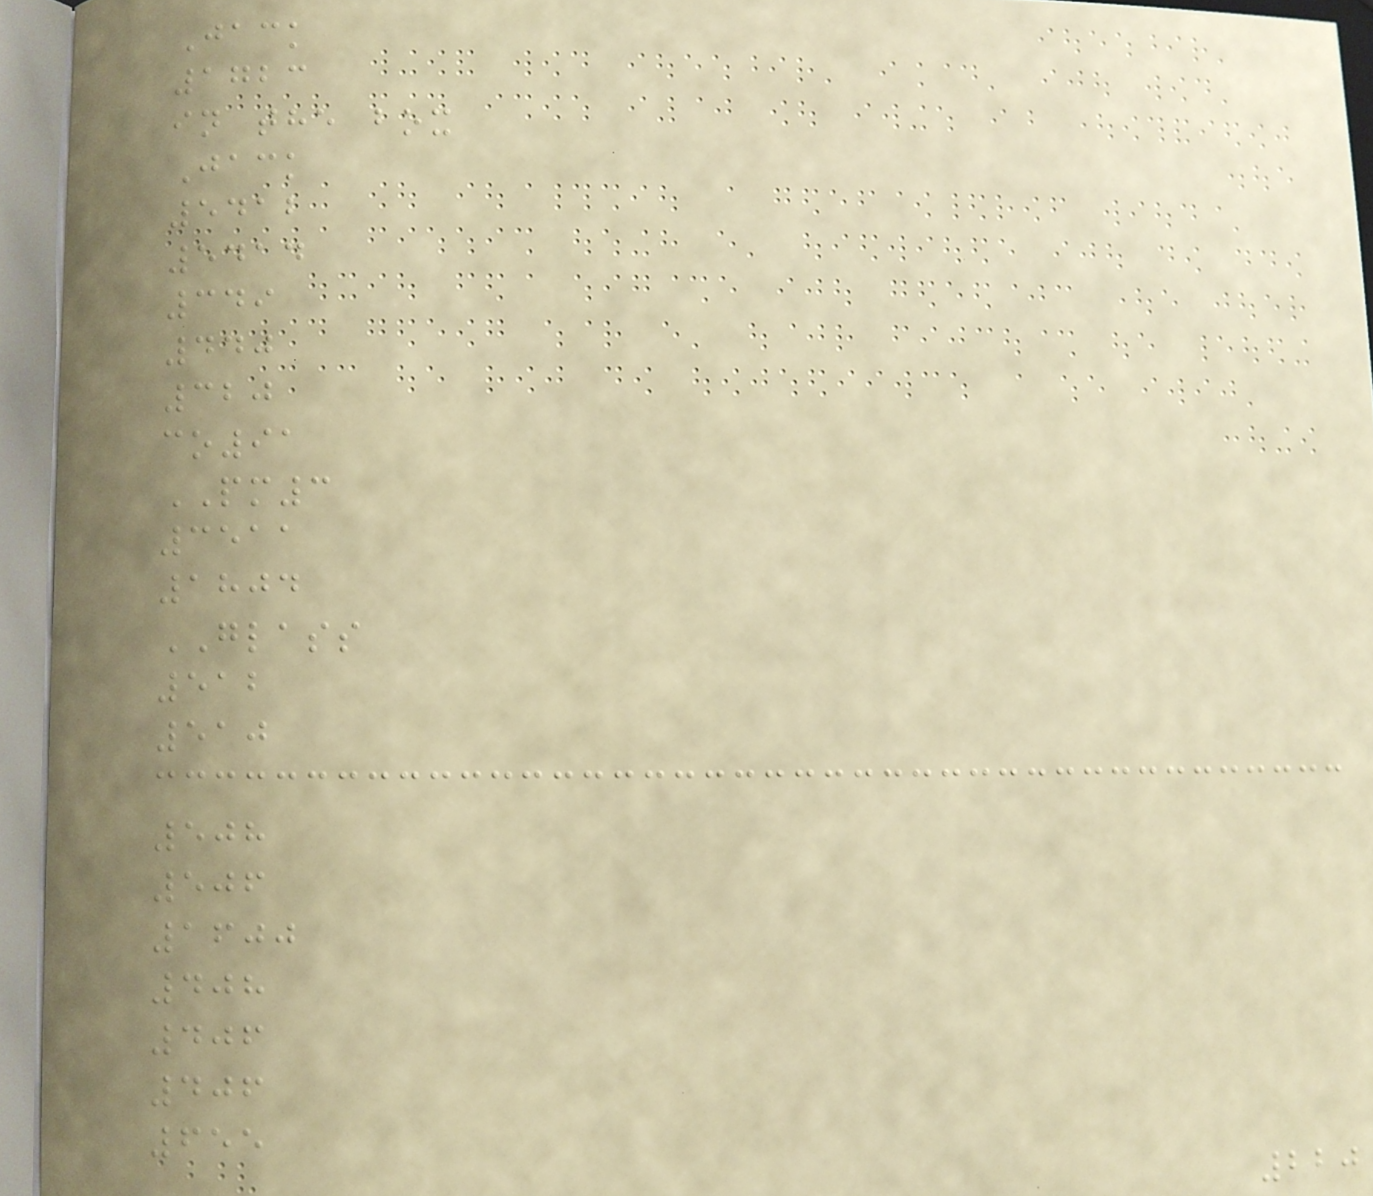Jack
1723
in the box
Jack
5412
5414
349
440
320
co91
PM3
3511
1804
GLASS
512
510
508
506
1600
408
406
406
655
220
